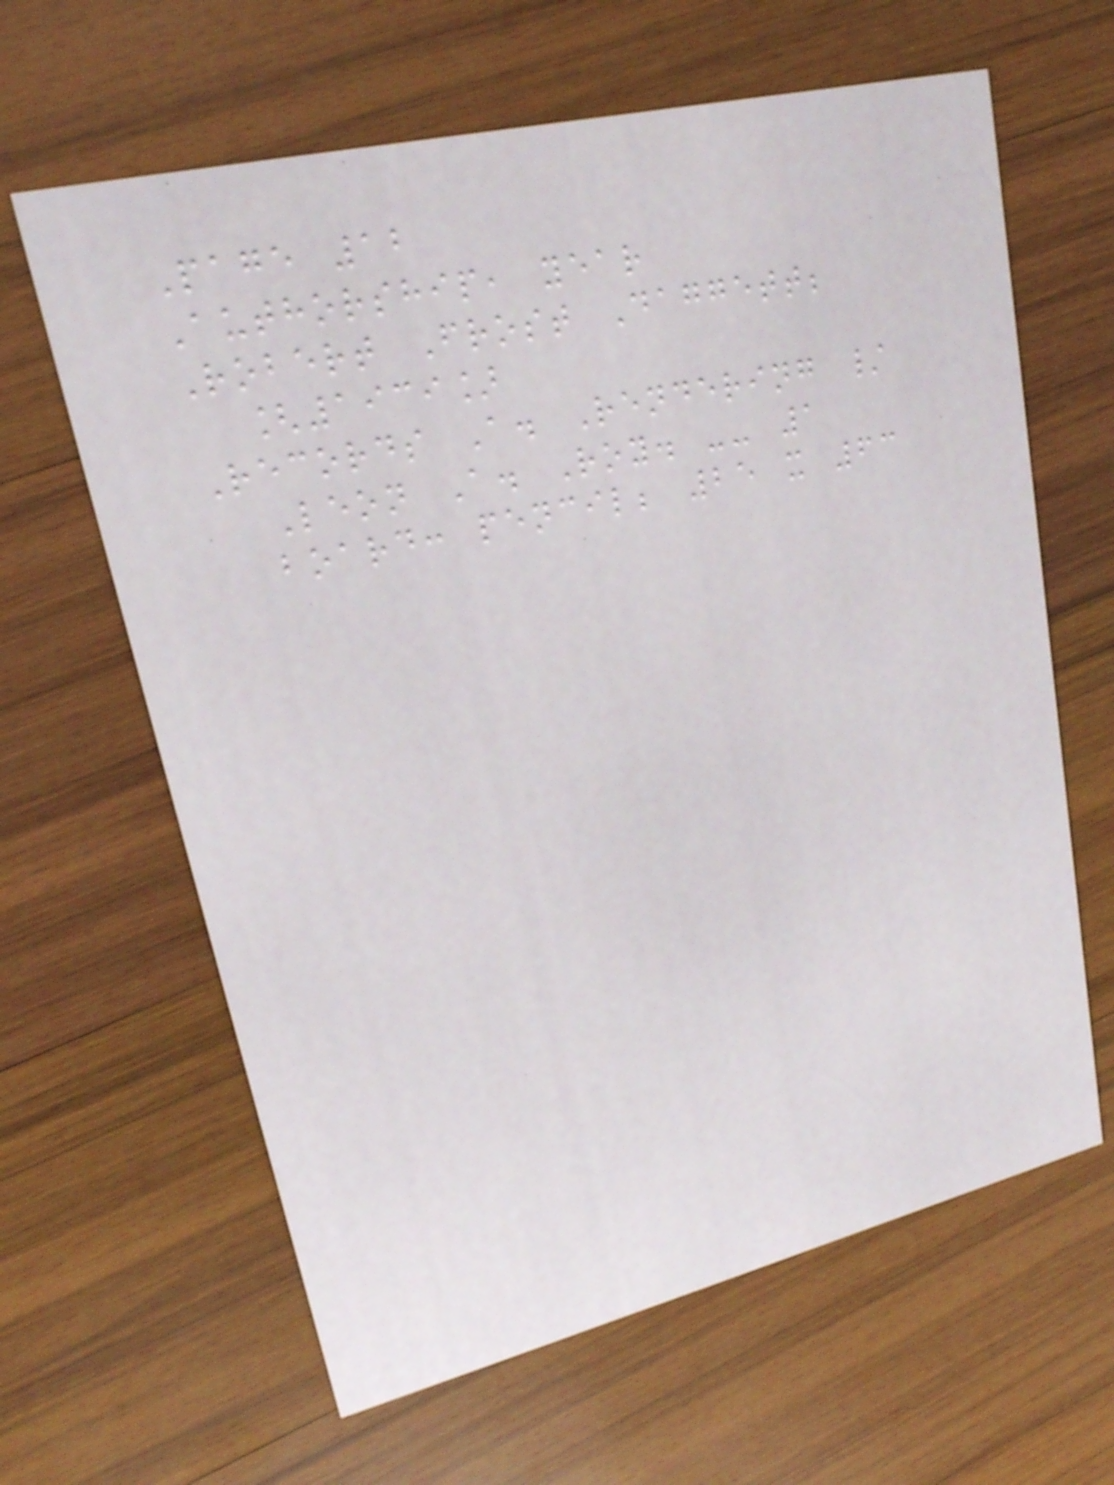Page 12
Authorship, year
Robert Frost Daggett;
[1939]
Records A. Rendering /
Leon A. Roy. -- 1
board: pencil; 25 x 63
